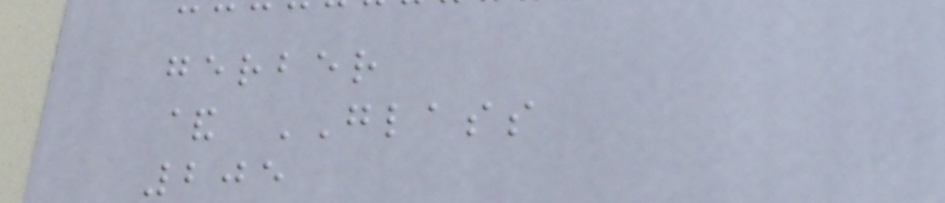gerber
& GLASS
205
